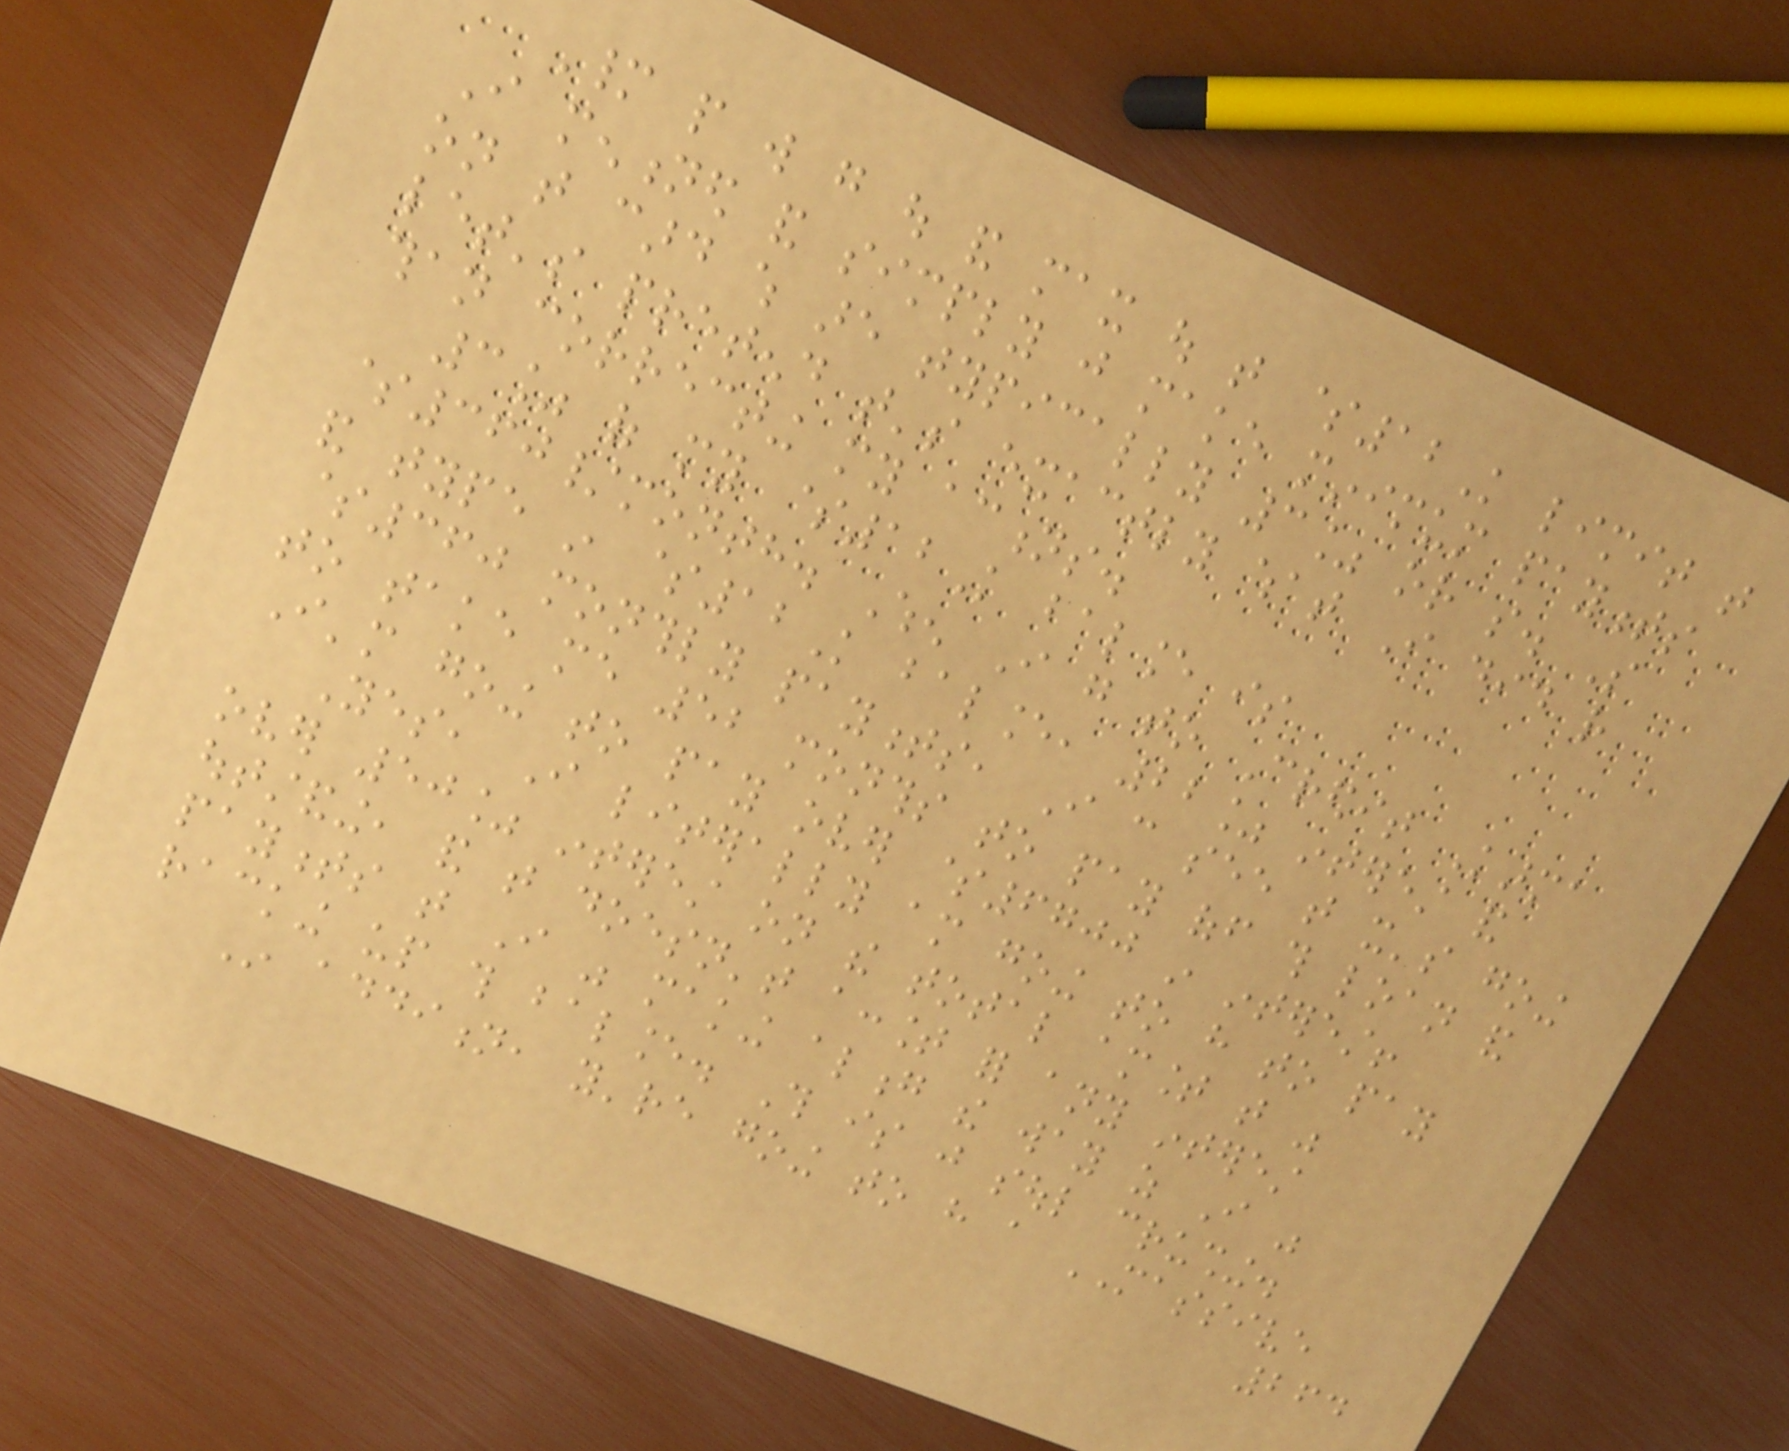Many people will go out and max out that $12K limit that
I mentioned and simply just make minimum payments
on that card which are typically 3% or so. So
let's pretend that's exactly what I did rather
than correcting my actions.
3% of my $12K balance is
$360/month. When I go to Credit Karma
and type in $12K balance, 22% interest and
$360 monthly payments, I can see that it's going
to take me 52 months to pay off this loan and
I'm going to pay over $6700 in interest!
Yes, I literally am going to have to pay
over 50% interest on the total amount that was
outstanding, and that doesn't account for any interest
payments that I was making along the way as I was
racking up this balance. This is just soul crushing.
In addition, you're going to have a MASSIVE
264
